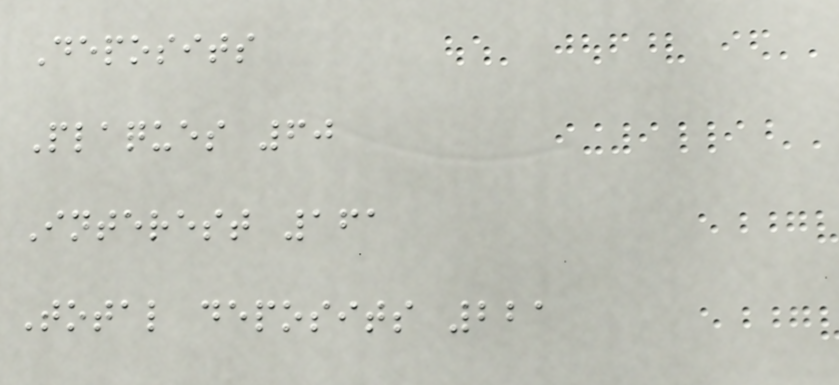Deposits
Plaques 60
Interest 161
Total deposits 221
